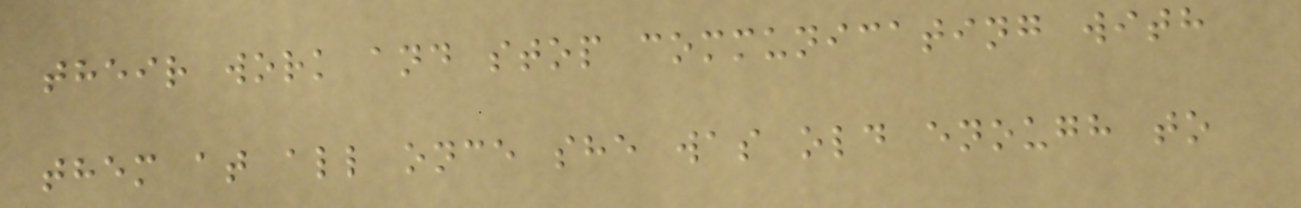their work and stop communicating with
them at all once she was old enough to
